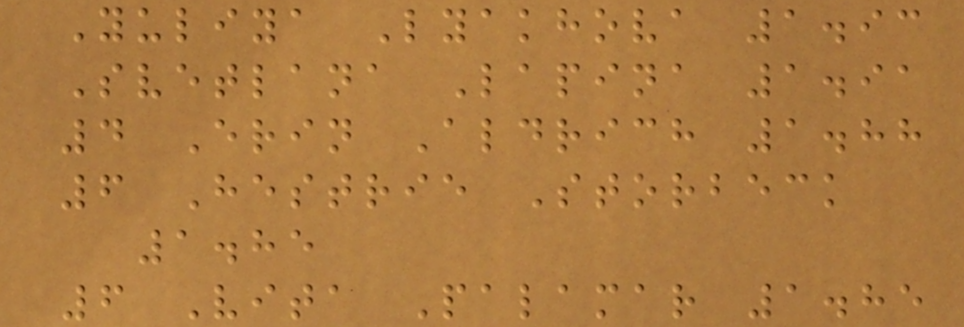Yuliya Lyakhova 1.93
Svetlana Lapina 1.91
4 Erin Aldrich 1.88
6 Hestrie Storbeck
1.85
6 Vita Palamar 1.85
